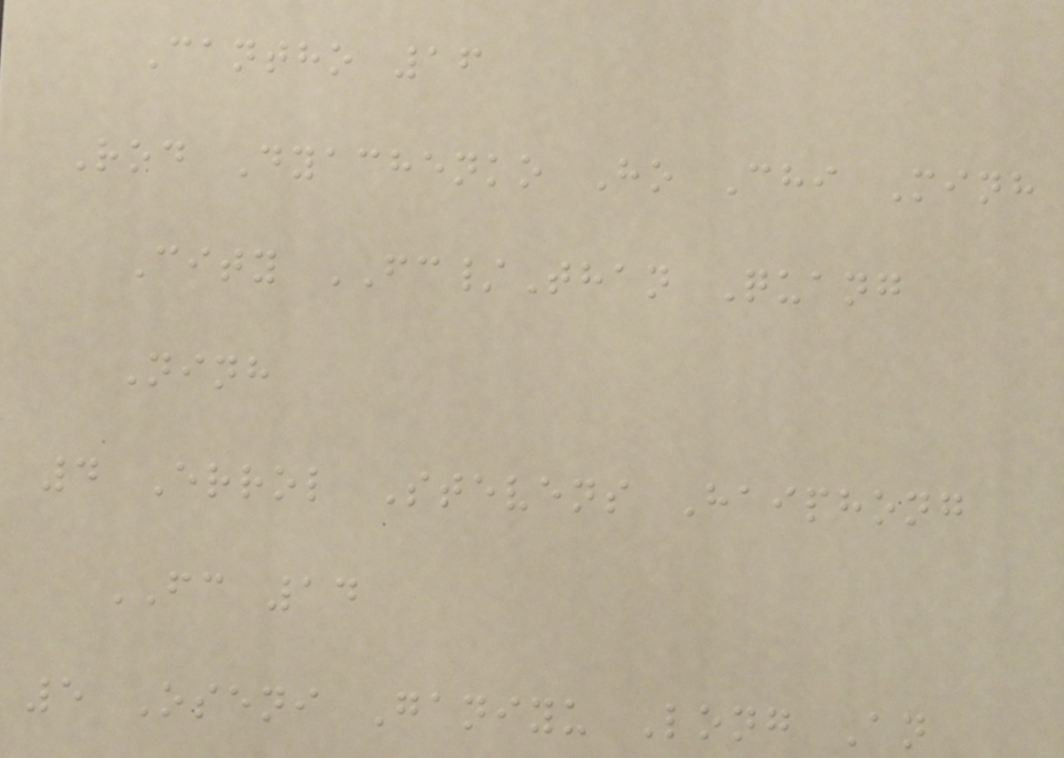Cantho 16
Rod Dyachenko Ho Chi Minh
City FC/Than Quang
Ninh
4 Errol Stevens Haiphong
FC 14
5 Oseni Ganiyu Long An
